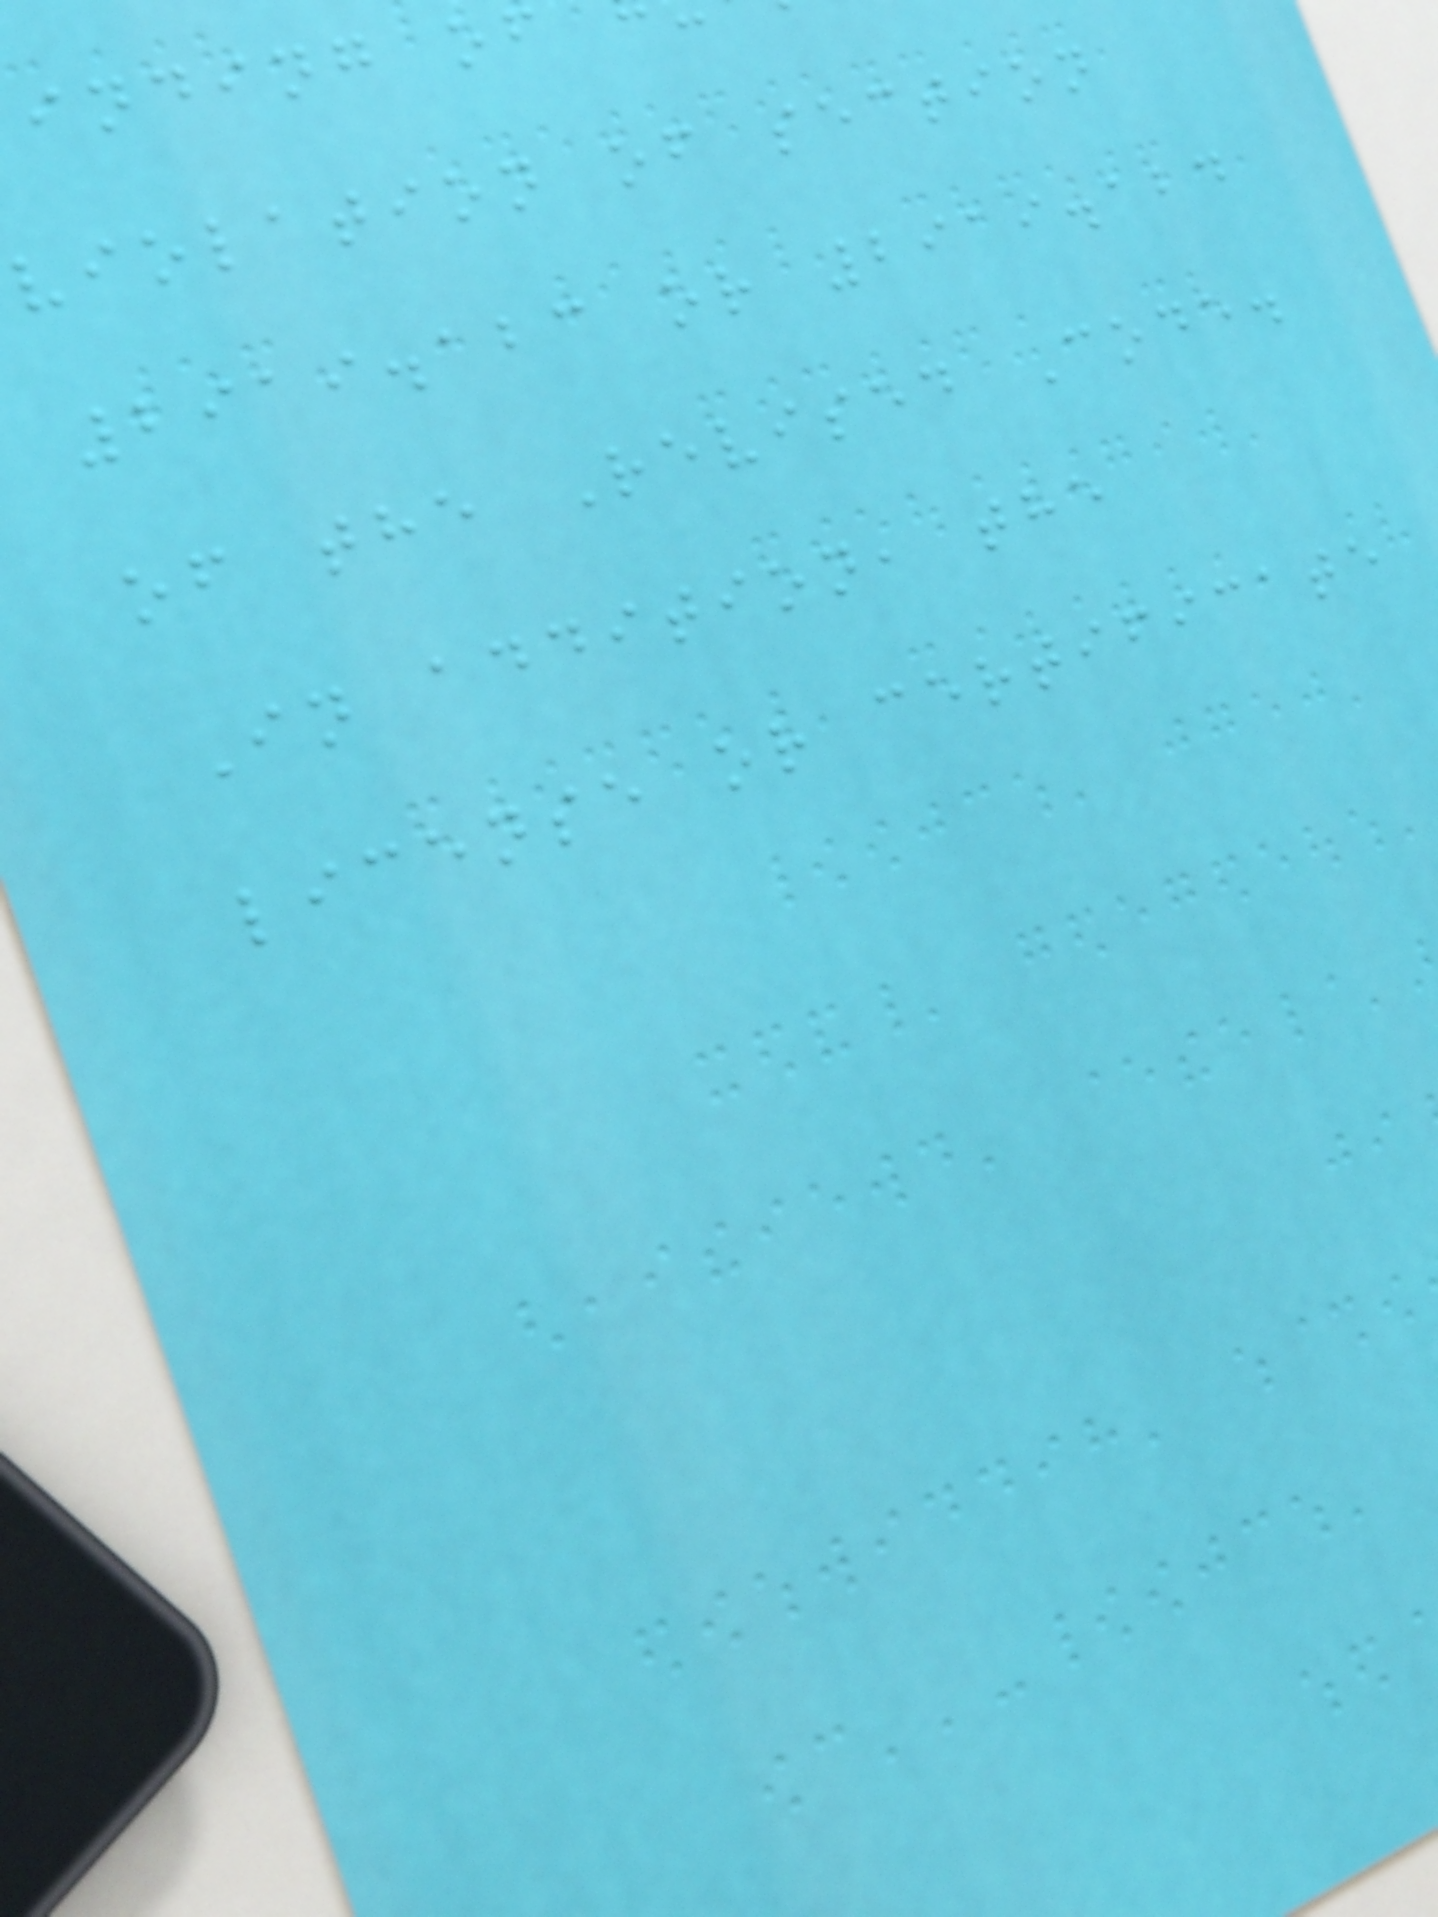inding of
violation of section
2919.123 or 2919.124
of the Revised Code.
In addition, the
license or certificate
